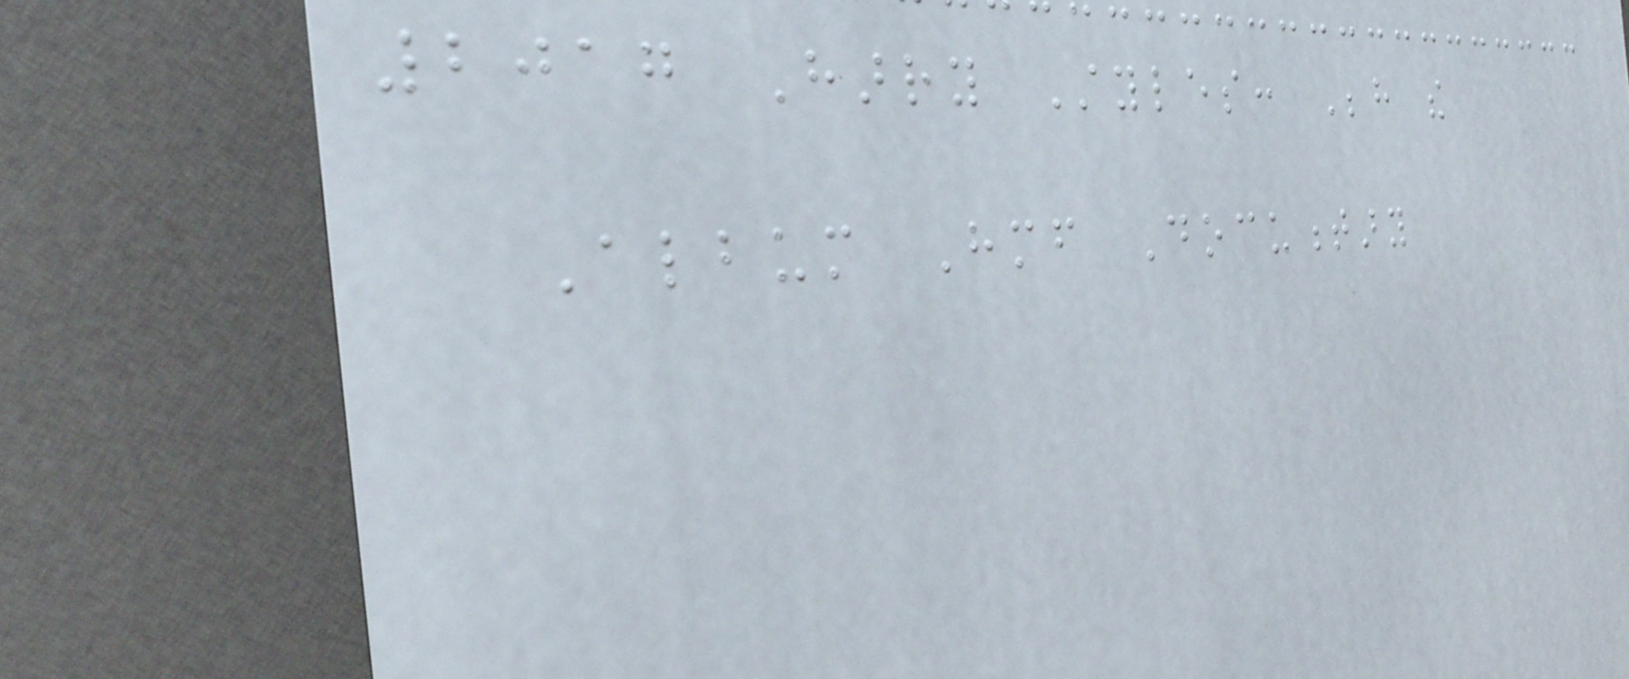2017 Harry Styles: Behind the
Album Himself Documentary
